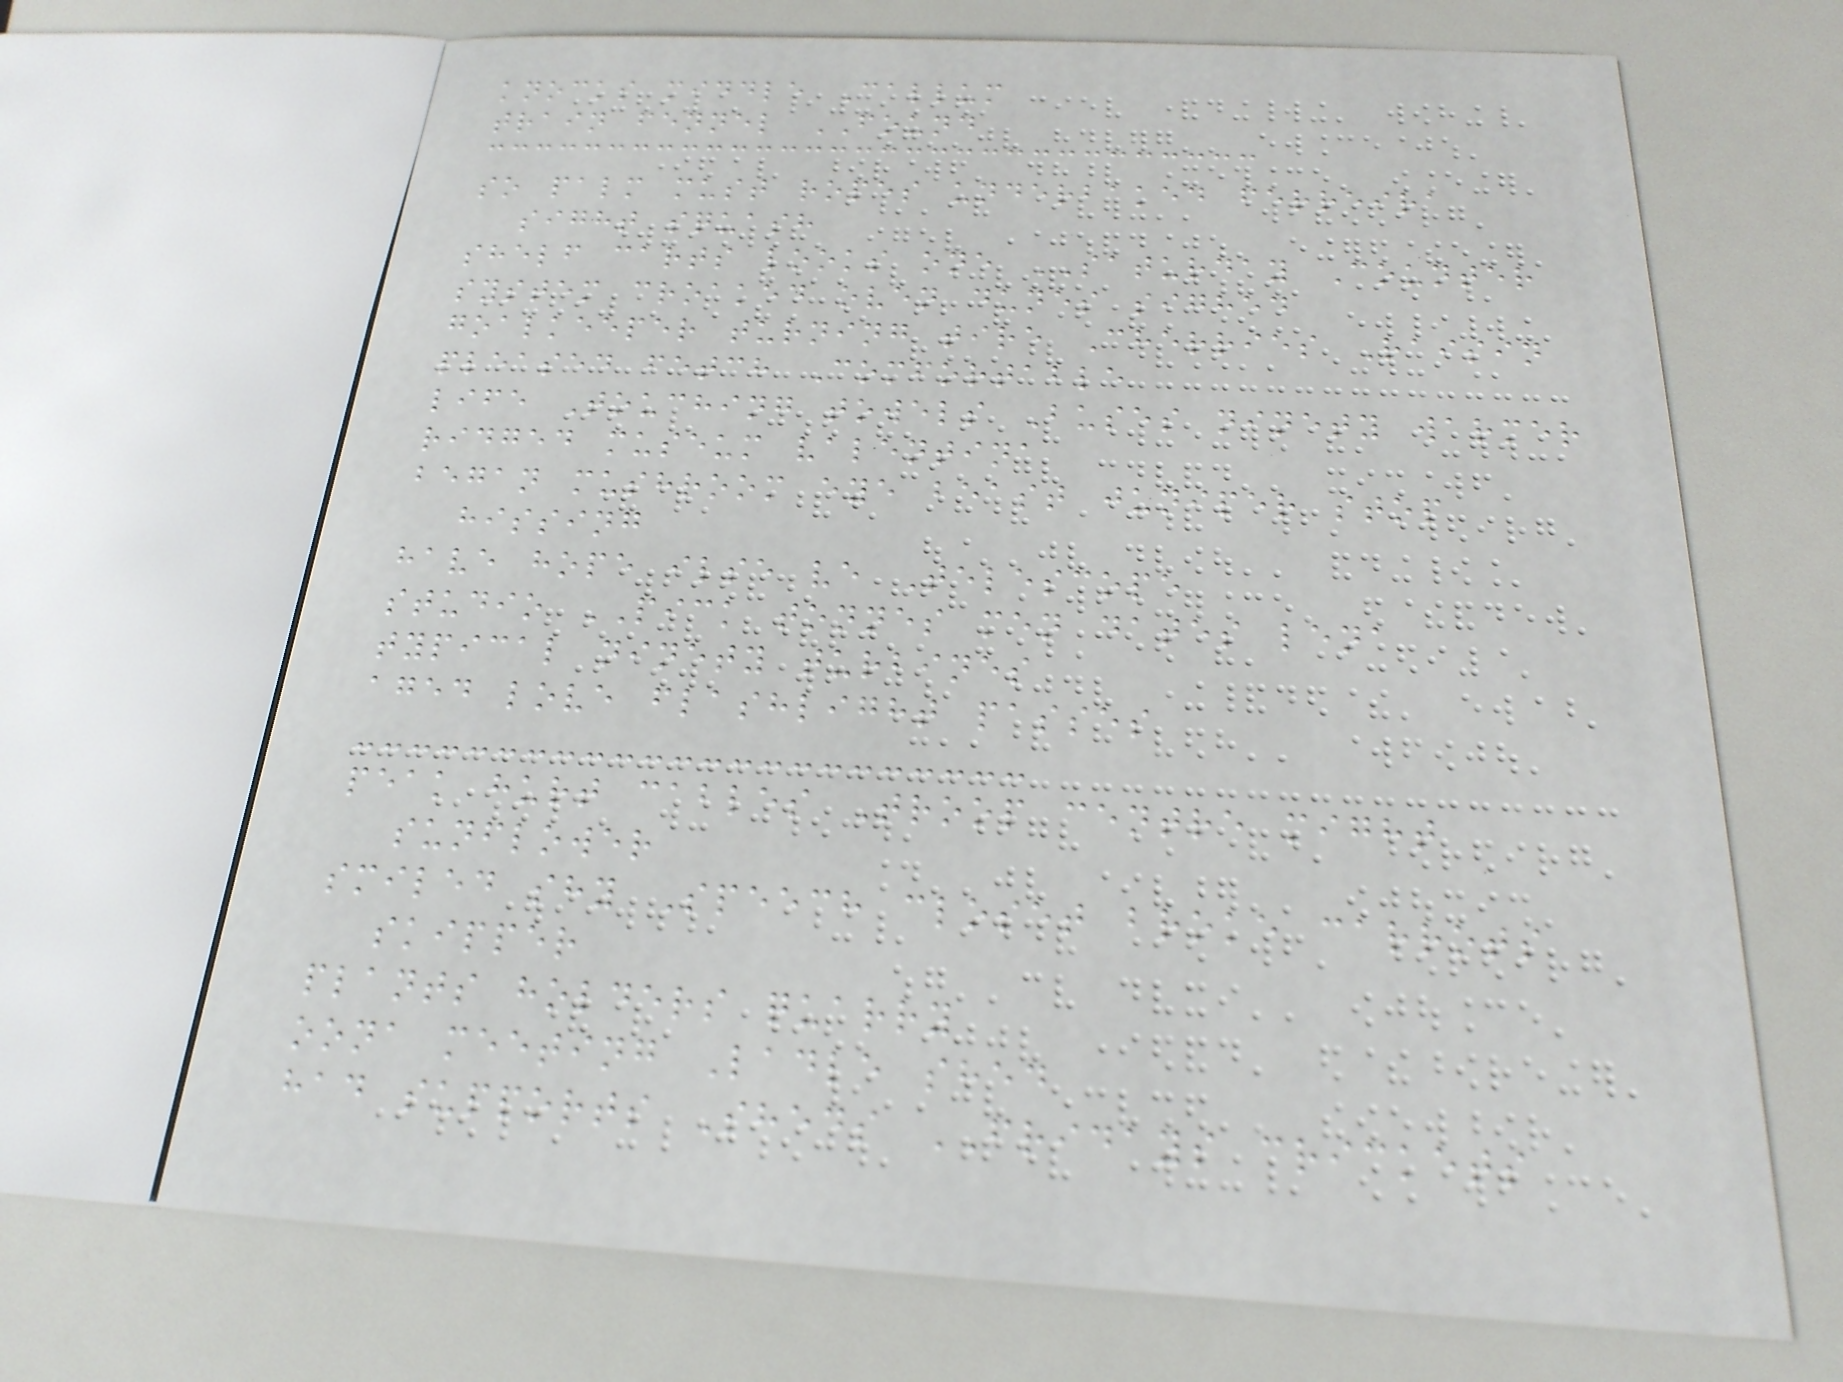knocks middle Callum
train fennel FOUND
so palm must ropes underbaked ferreira
sight squash
shelf carts looks one SATURDAY Counter
system croaked oven dunes sighed
goalkeeper turning tire Cherries Raisin
pleased fetch Comfortable
life Touching towels Buses ninety warmer
ridged museum valentina
began mushroom eye beast juniper stop
hissing
have hope ilse ve Telescope
studio PICK tonnes men dates lena
typical ninety turbines
aged love flashlight passes
peak hurt cables Troop centre might
sunflower
smiled shy Speech closet broke carrots
skipper
plants holders quarry
oona meeting Ladle shed
had supports Sheds FRIDAYS crickets
